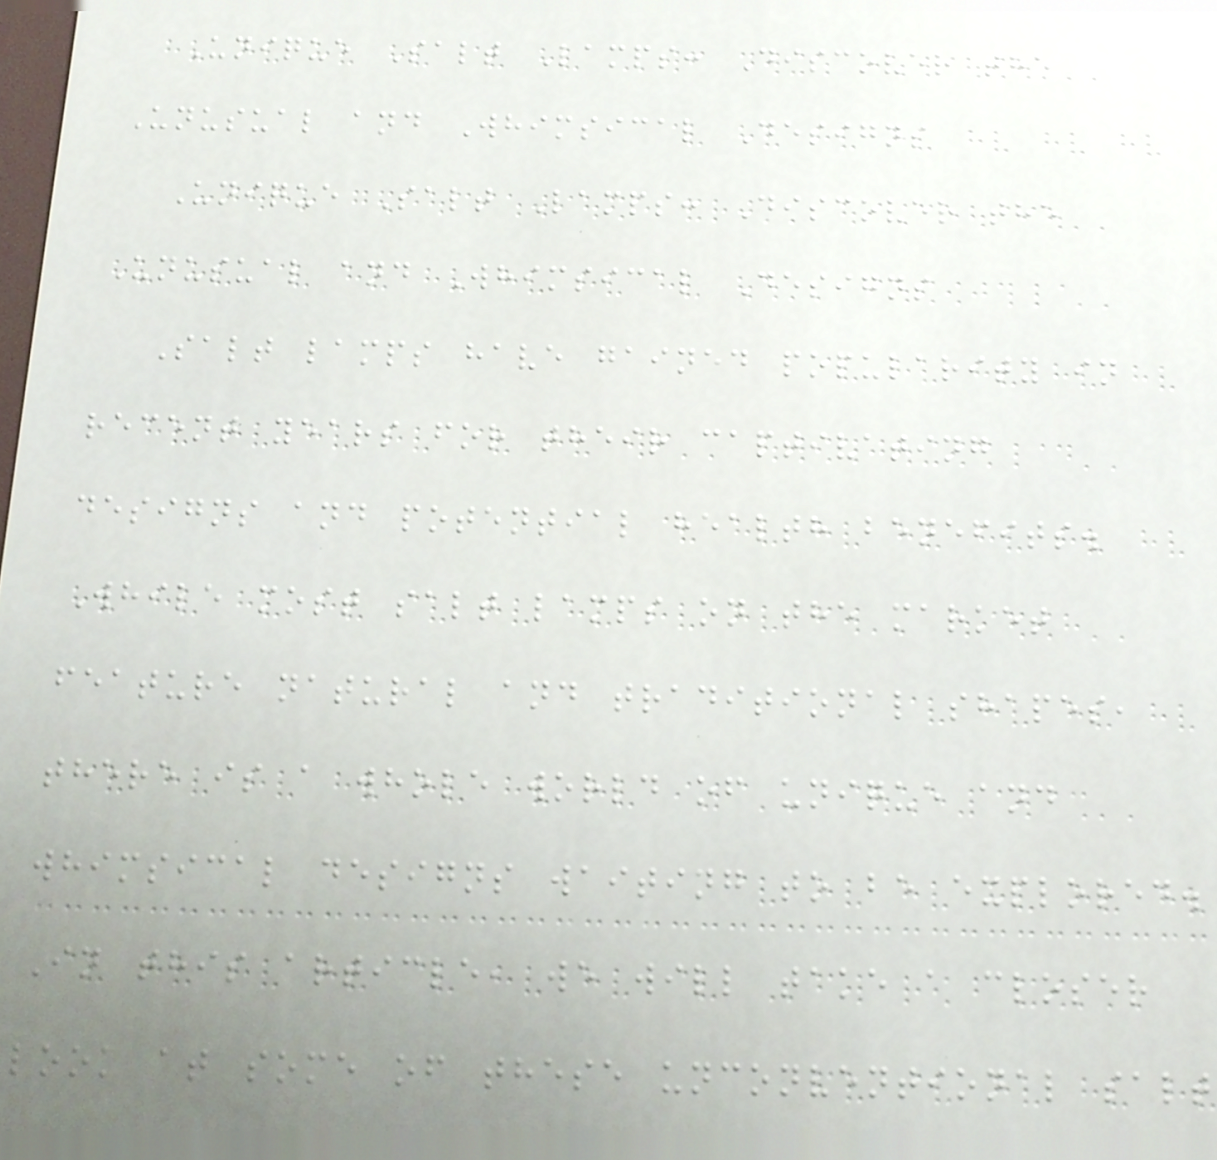Unique Salt Lamps: Discover the
Unusual and Whimsical Designs
Unique Salt Lamps: Discover the
Unusual and Whimsical Designs
Salt lamps have gained popularity in
recent years for their captivating
designs and potential health benefits.
While most salt lamps on the market
feature natural and traditional shapes,
there is a whole world of unique and
whimsical designs waiting to be explored.
In this article, we will take a closer
look at some of these unconventional salt
